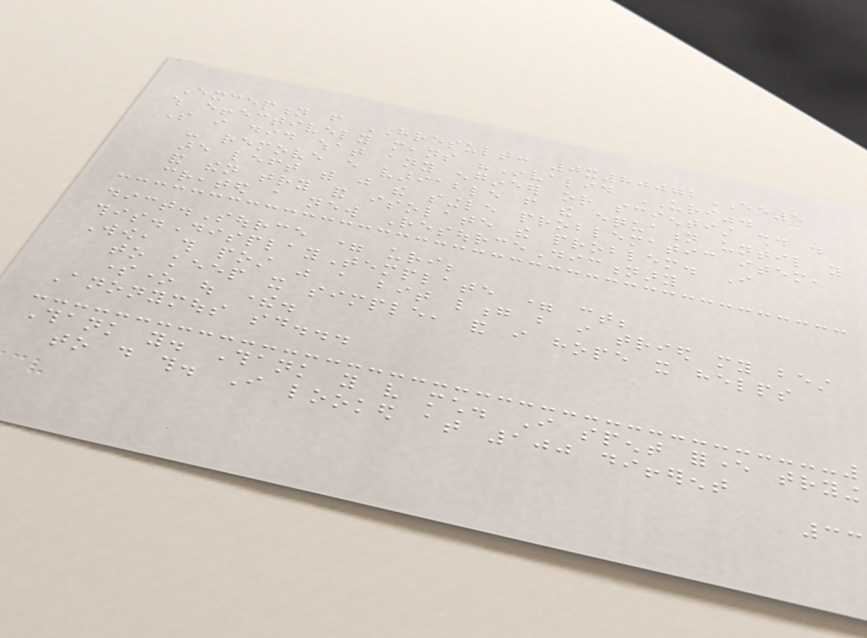Exception from HRESULT: 0x80072EE5
which effectively means "Invalid URI".
So i did what any engineer or scientist should do
- remove every variable from the equation until you
are left with just the single problematic item,
and then try and isolate the problem. I
created a new ResourceDictionary
dict.Source = uri;
this.DisplayTemplate = ct;
Wow, this post was a bit long but i tried my best
to keep it simple, and i hope it helps
someone out there.
Anonymous said...
Thank you. Thank you very much. I spent forever trying
to do this. I looked at 100 different
33
